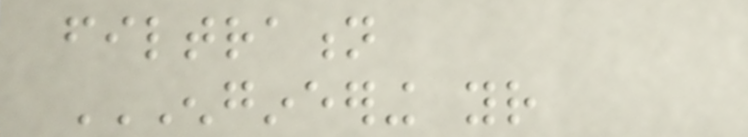filtration
ENGINEERING YOUR
